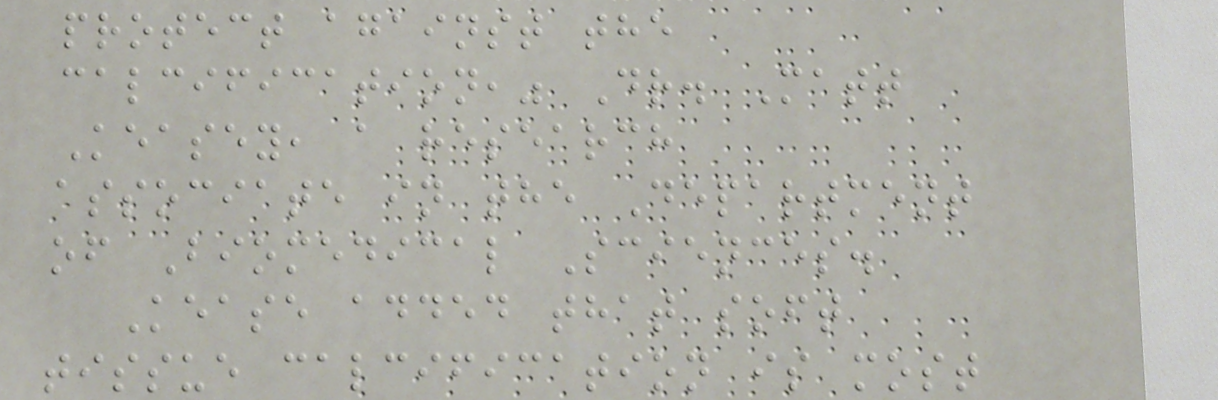protect against the
calcification," Dr. Matt
Keasey, a research
associate in the Department
of Biomedical Sciences.
Kease added that soft
tissue calcification is most
